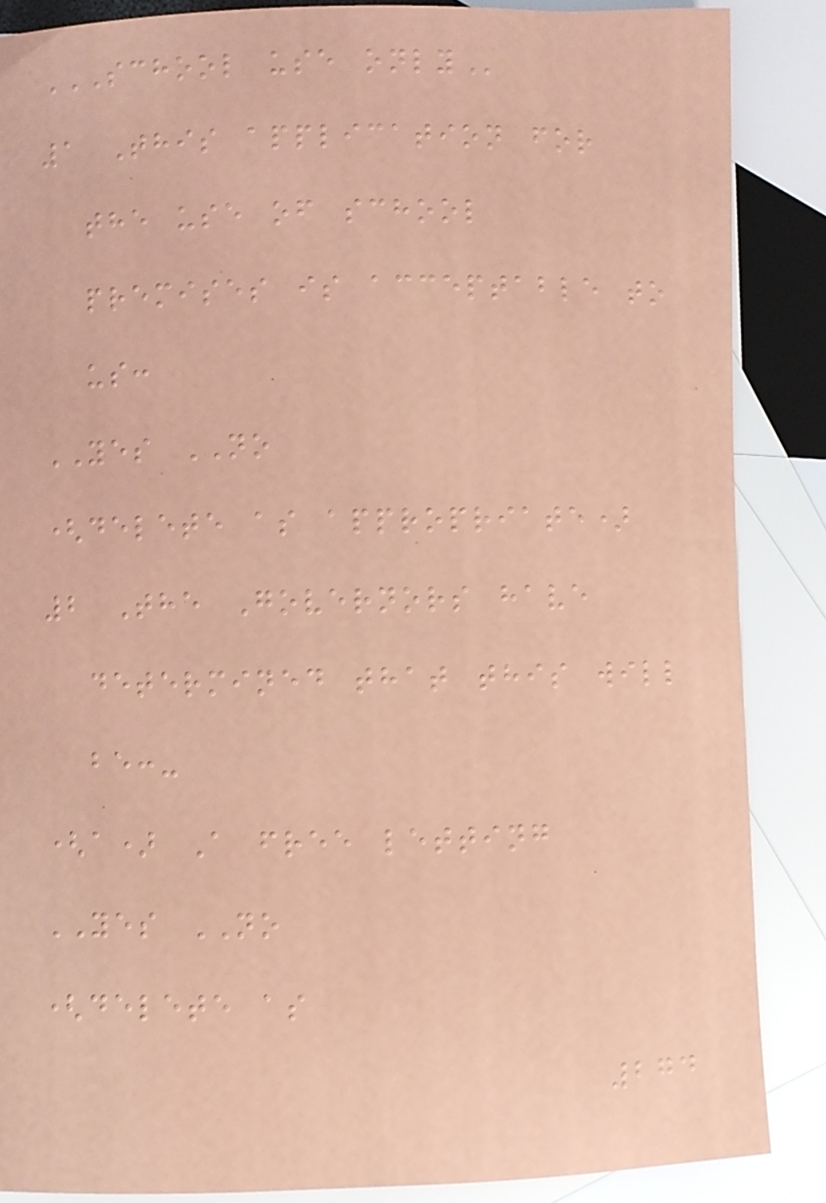SCHOOL USE ONLY
1 This application for
the use of school
premises is acceptable to
us:
YES NO
(delete as appropriate)
2 The Governors have
determined that this will
be:-
(a) A free letting
YES NO
(delete as
274
